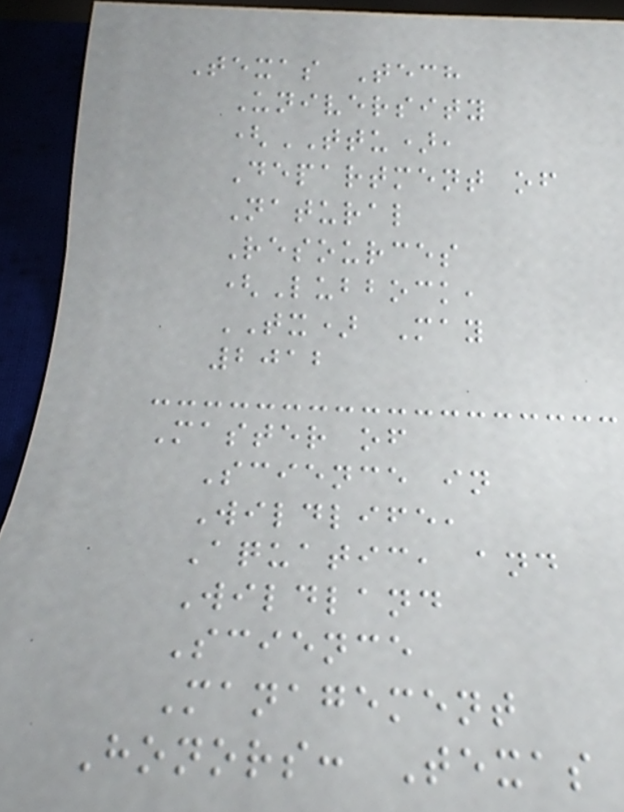Texas Tech
University
(TTU),
Department of
Natural
Resources
(Lubbock,
TX) May
2012
Master of
Science in
Wildlife,
Aquatic, and
Wildland
Science
Management
Honors: Texas
